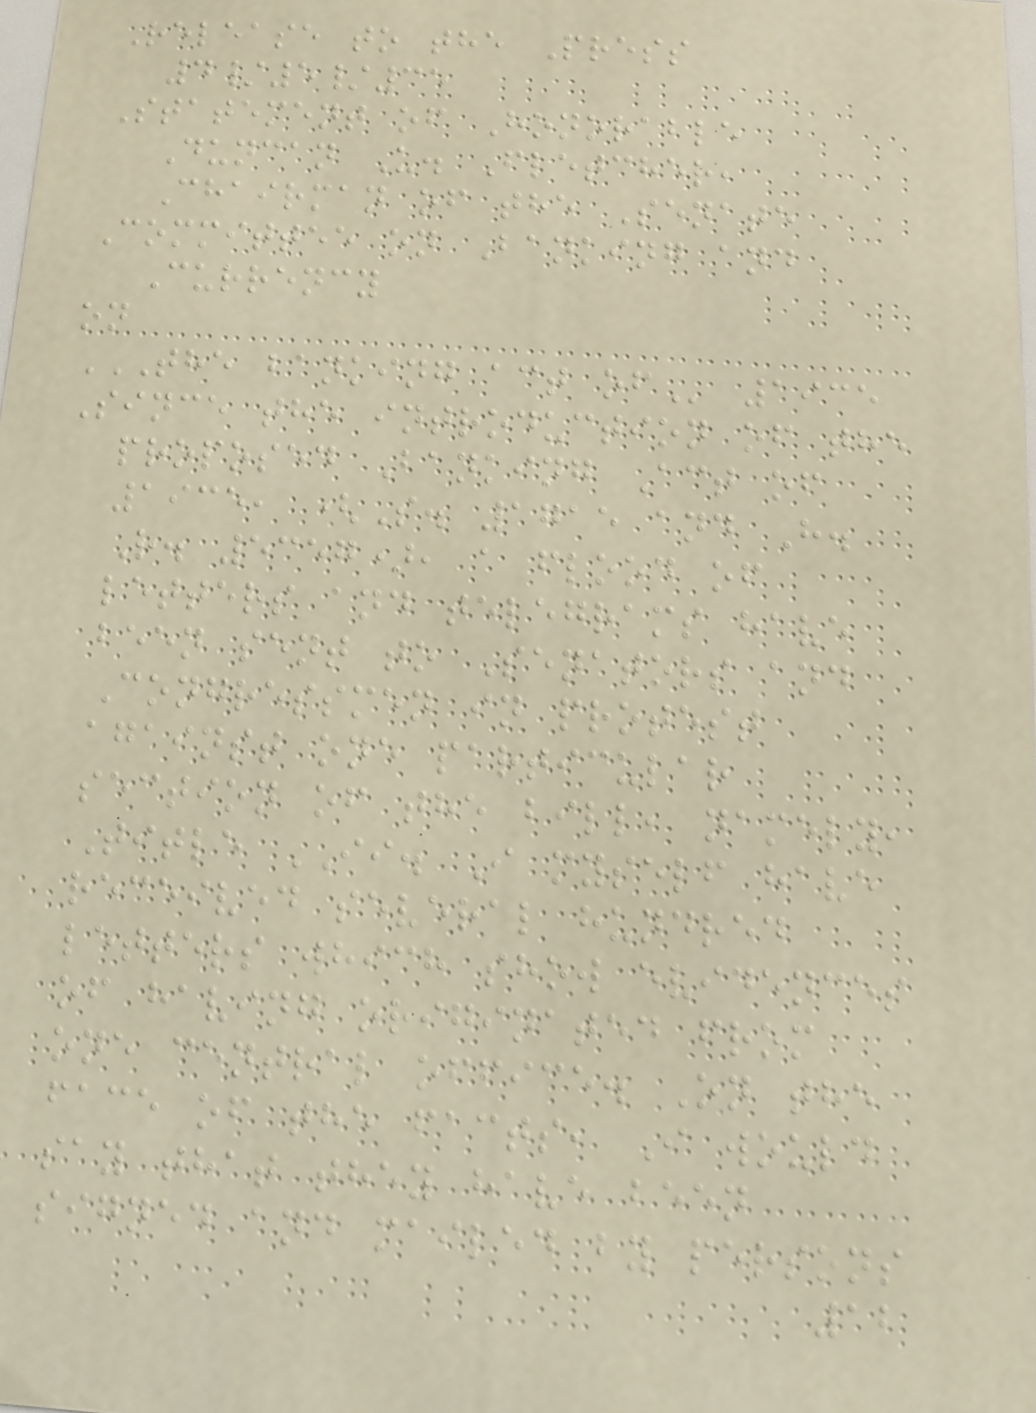Release to the Press
4/5/35
Statement of Honorable
Duncan U. Fletcher,
Chairman of the Senate
Committee on Banking and
Currency
on
THE BANKING ACT OF 1935
Since the introduction of the
proposed Banking Act of
1935, (S. 1715 and H.
R. 5357), a flood of
letters and telegrams have
been sent to Senators and
Congressmen in protest
against one particular
section of the bill, namely,
Title II. I myself have
received several hundred
letters which show evidences
of having originated from
one central office. On the
face of the facts, I would
say that they have been
signed and mailed by persons
12
